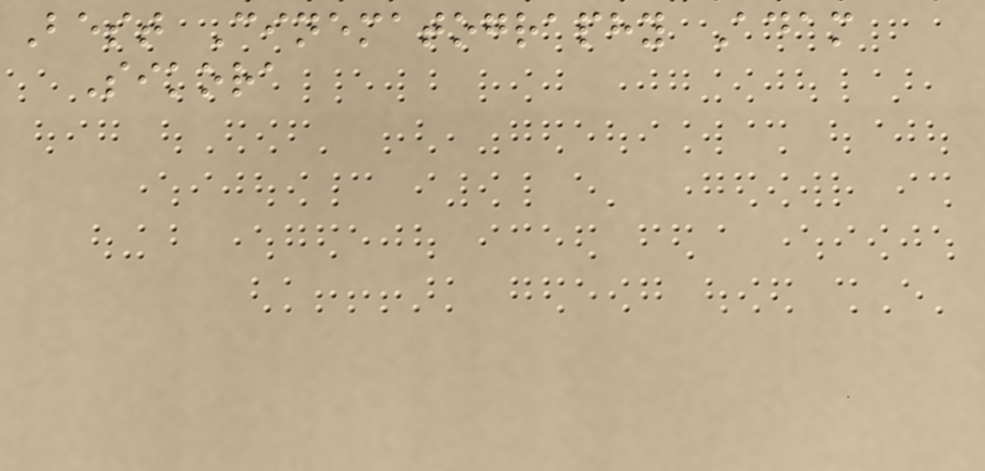Best Cinematography Adam
Sikora
